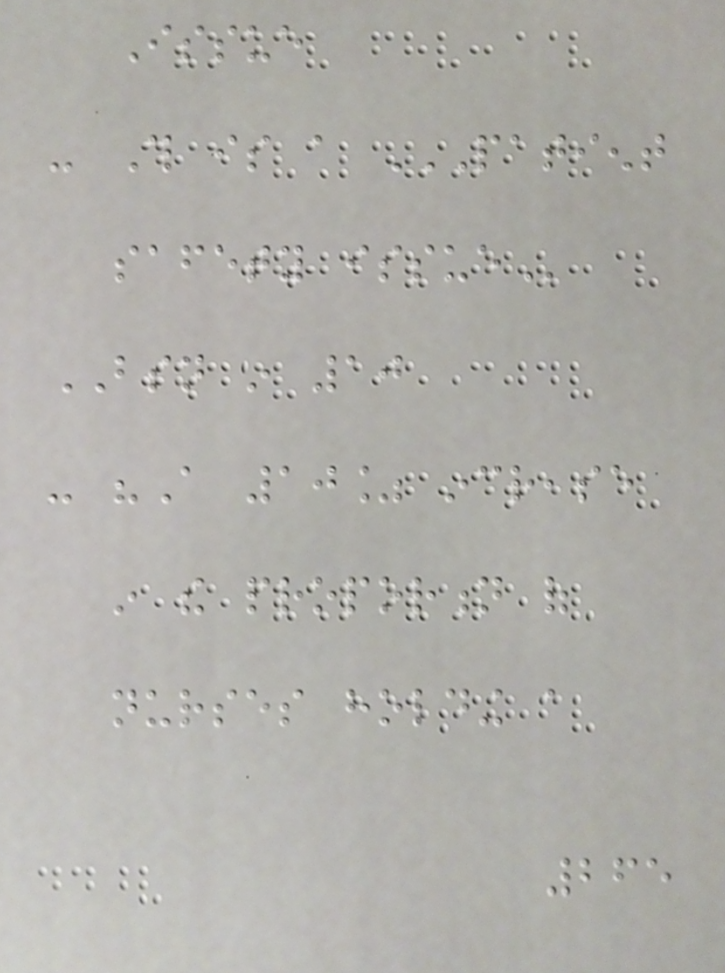Issue
- This is a PATIENT
SAFETY ISSUE
BSN in 10
- "A 10% increase
in the proportion of
nurses holding a
265
